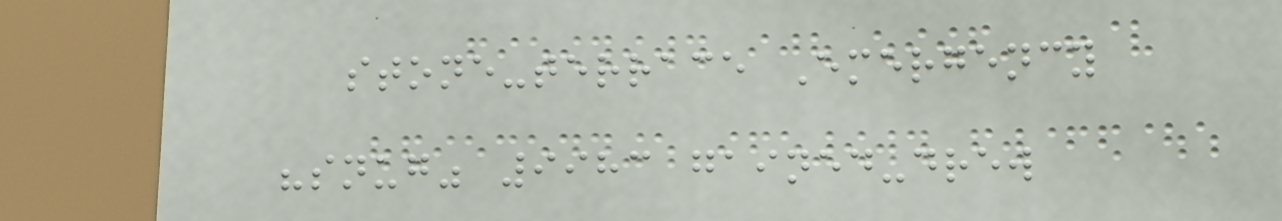stone-terrace Emergency
"snug" 9983 gained-drew
